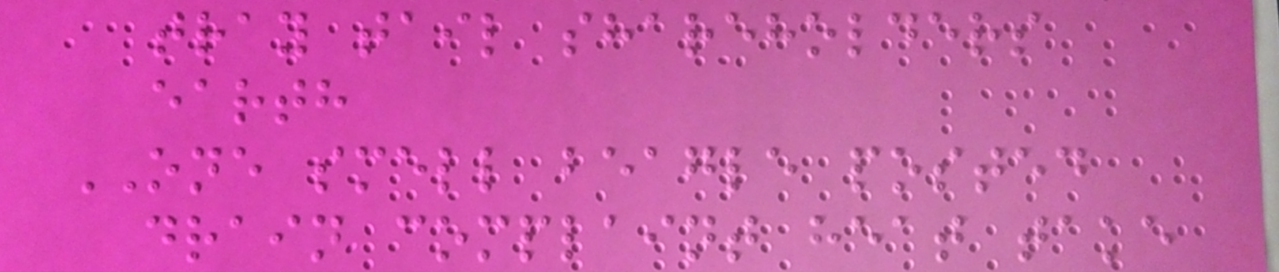tray tail shareholders
earth
ONE smell beagle posted
drain complaint heat take
